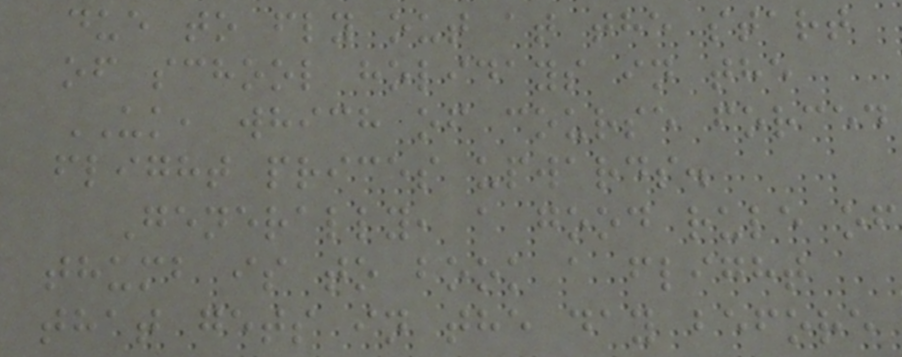due to fly out at the start
of school holidays in the
UK, which of course forced
flight prices upwards.
Generally, a good rule of
thumb is to book a flight
that gets in the day before
